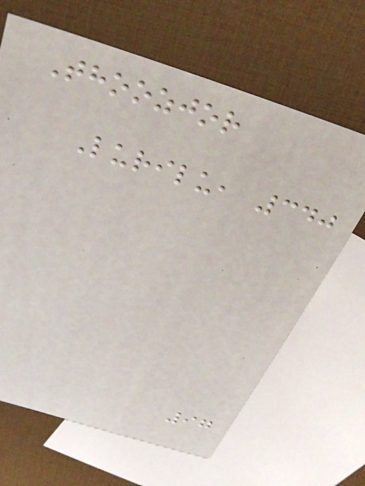Thoozjor
Lurilu, 340
97
